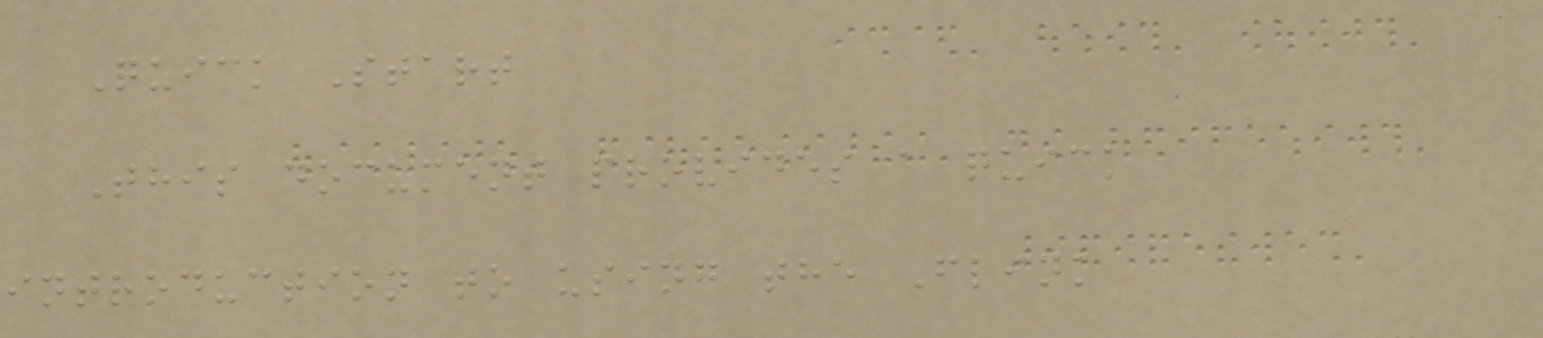Quick Start
This document provides a quick
introduction to using the Flink
